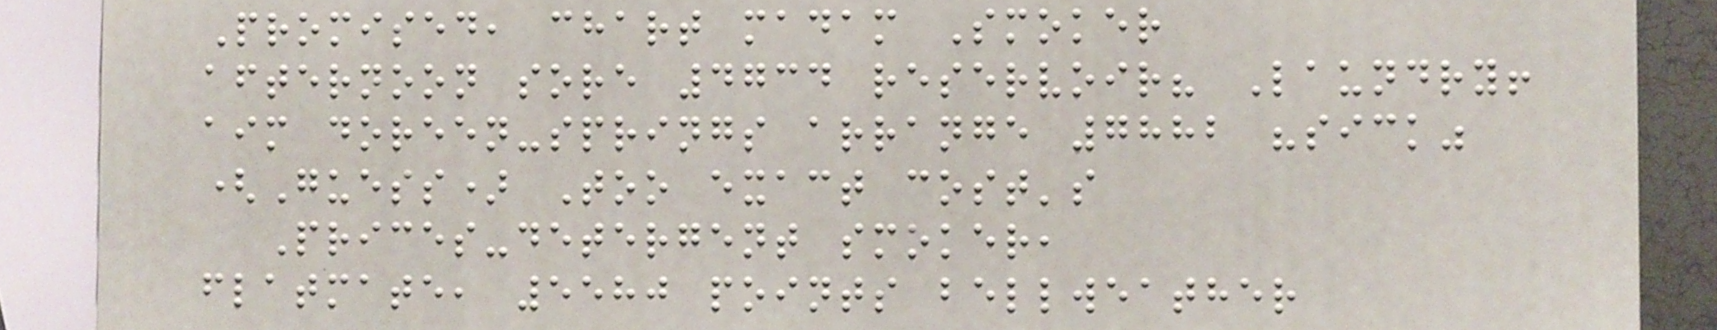Promised, chart madam Smoker
afternoon sore 4734 reservoir? Laundry!
aim doreen-springs arrange 7882 "sick"
(Guess) Too exact cost's
Prices-detergent smoker,
flatmate, 5580 points bellweather
